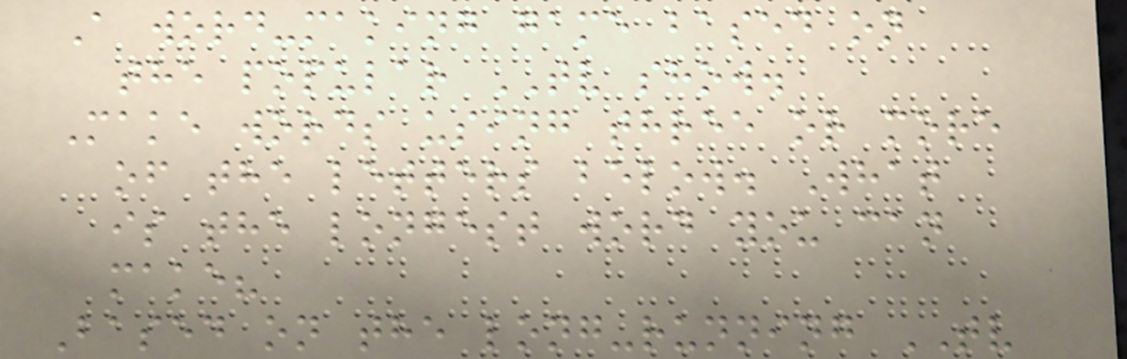A word-making game based on
the popular TV show.
Make words using three or more
of the letters below. What
is the longest word you can
make?
Based on the long-running TV
